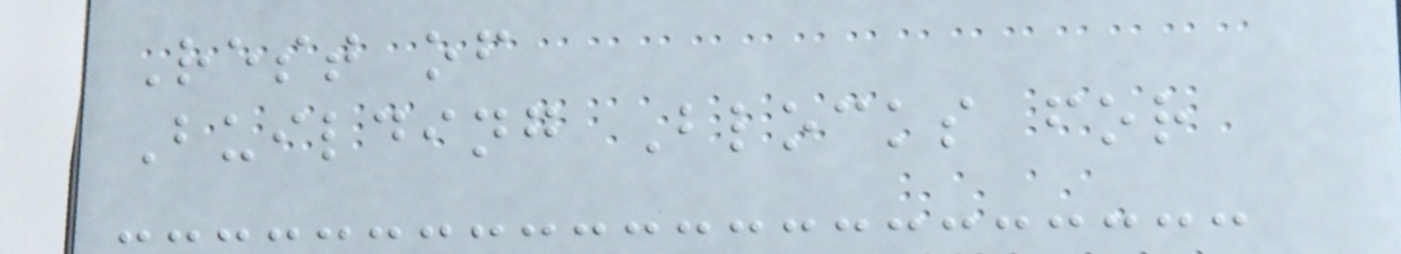Rest of
Building Blocks for
